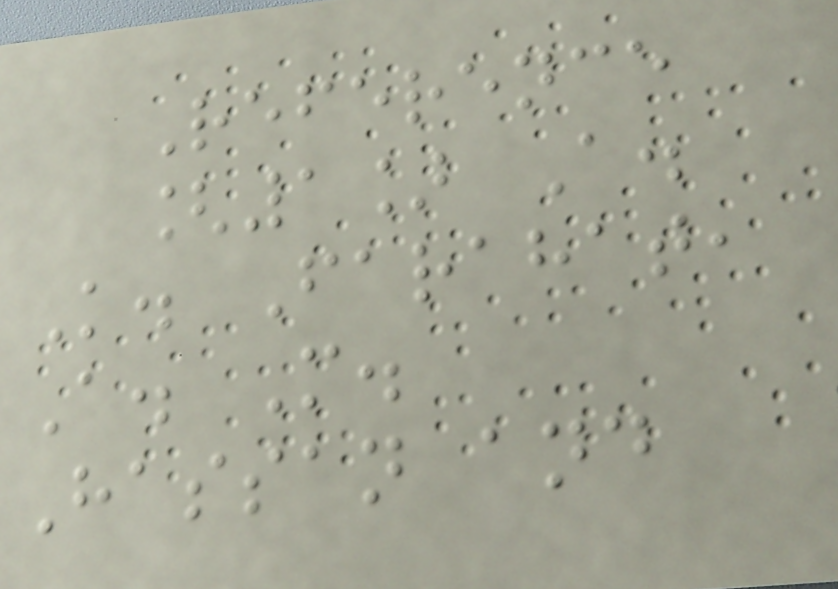Reference
[1] A.
K. Farahat,
A. M.
Hassan and
